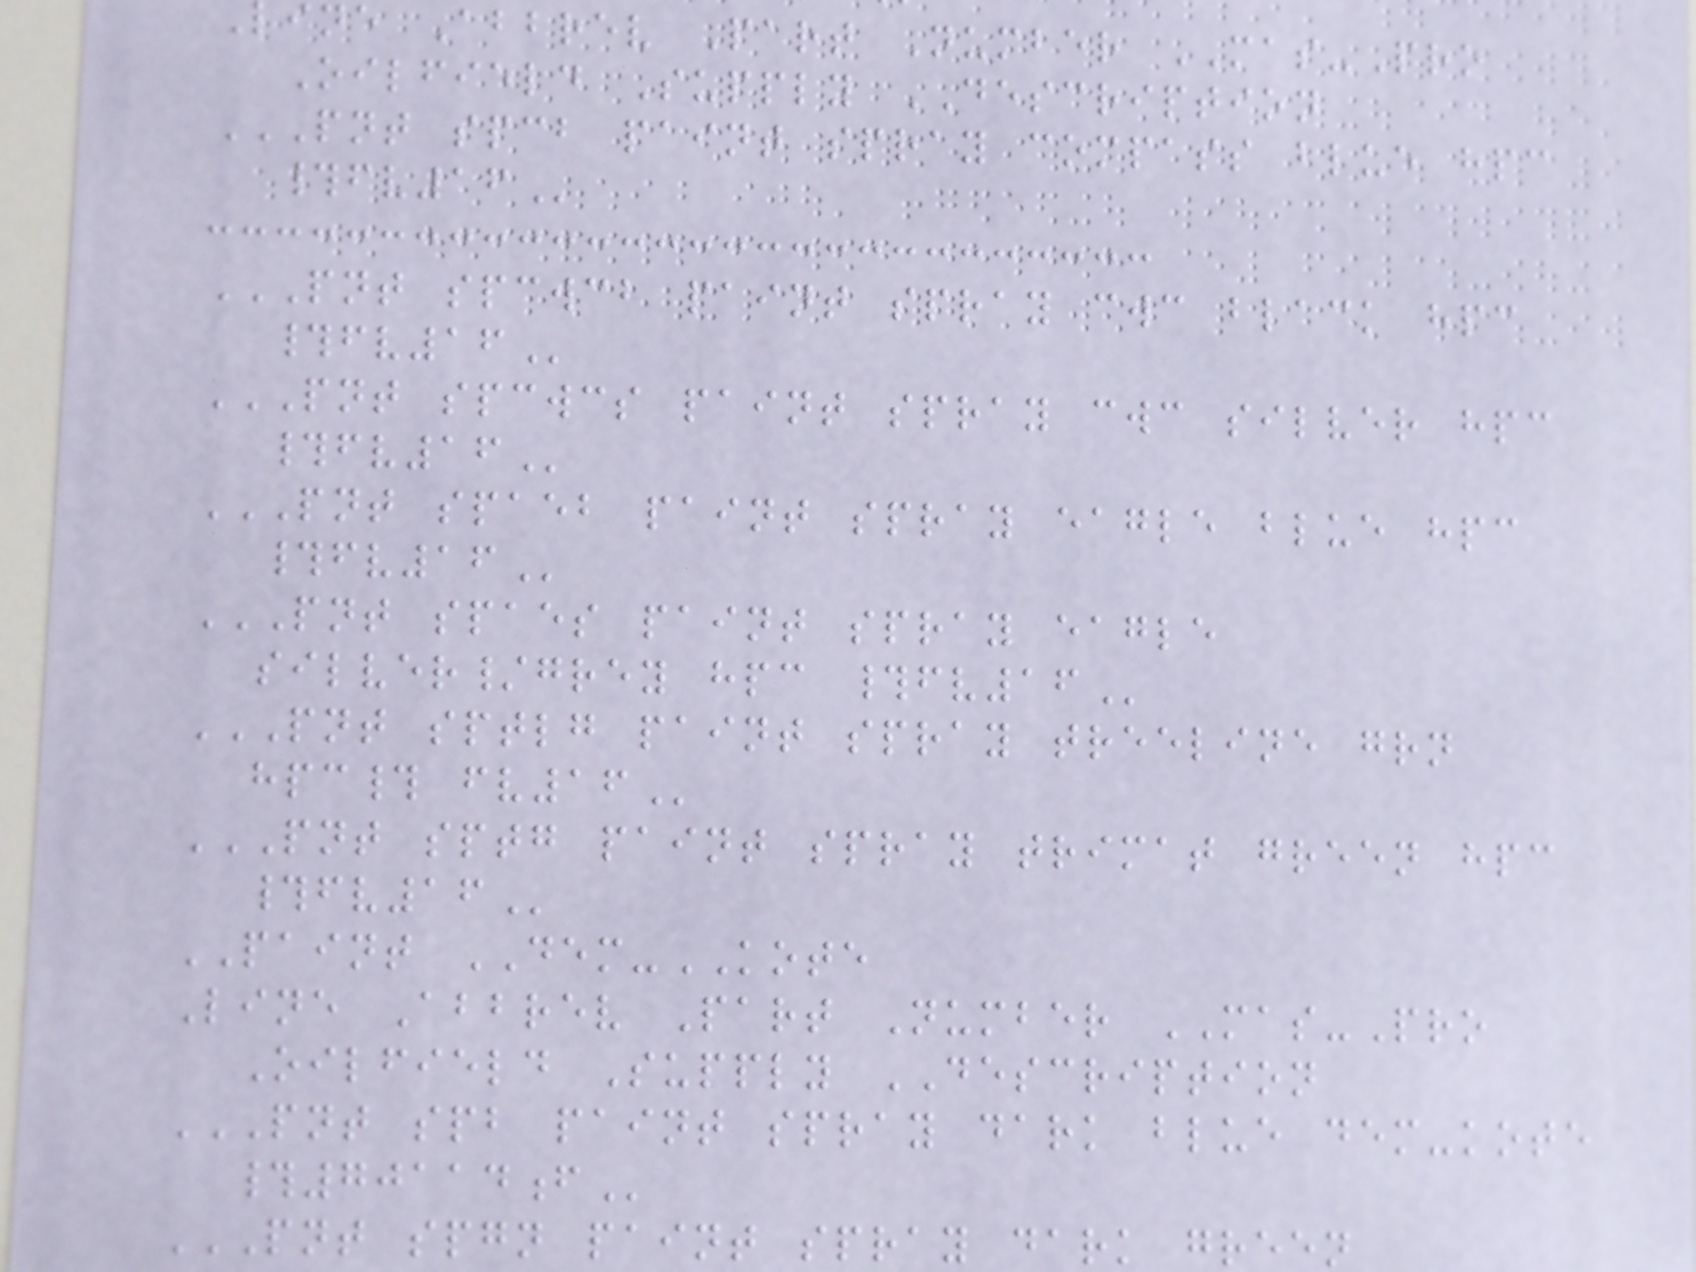ine Abbrev Part Number MAS-Pro
Oilfield Supply DESCRIPTION
PNT SPCB PAINT SPRAY COMPASS BLUE HPC
PNT SPCWCB PAINT SPRAY CWC BLACK HPC
PNT SPCWCS PAINT SPRAY CWC SILVER HPC
PNT SPAEB PAINT SPRAY EAGLE BLUE HPC
PNT SPAES PAINT SPRAY EAGLE
silver/grey hpc
PNT SPTLG PAINT SPRAY TREELINE GRN
hpc#
PNT SPTG PAINT SPRAY TRIMAT GREEN HPC
PAINT DEM-KOTE
Line Abbrev Part Number MAS-Pro
Oilfield Supply DESCRIPTION
PNT SPB PAINT SPRAY DARK BLUE DEM-KOTE
PNT SPGN PAINT SPRAY DARK GREEN
